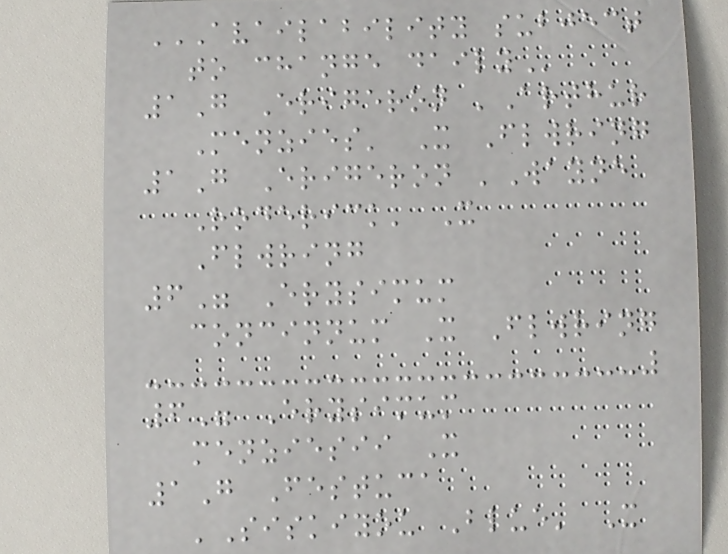AVAILABILITY SUBJECT
TO CHANGE DAILY
1G Erigeron 'Arthur
Menzies' X Flwring
1G Erigeron 'Wayne
Roderick' X
Flwring
6" Erysimum
concinnum X Flwring
6" Erysimum
menziesii X
1G Festuca
'Siskiyou Blue' X
